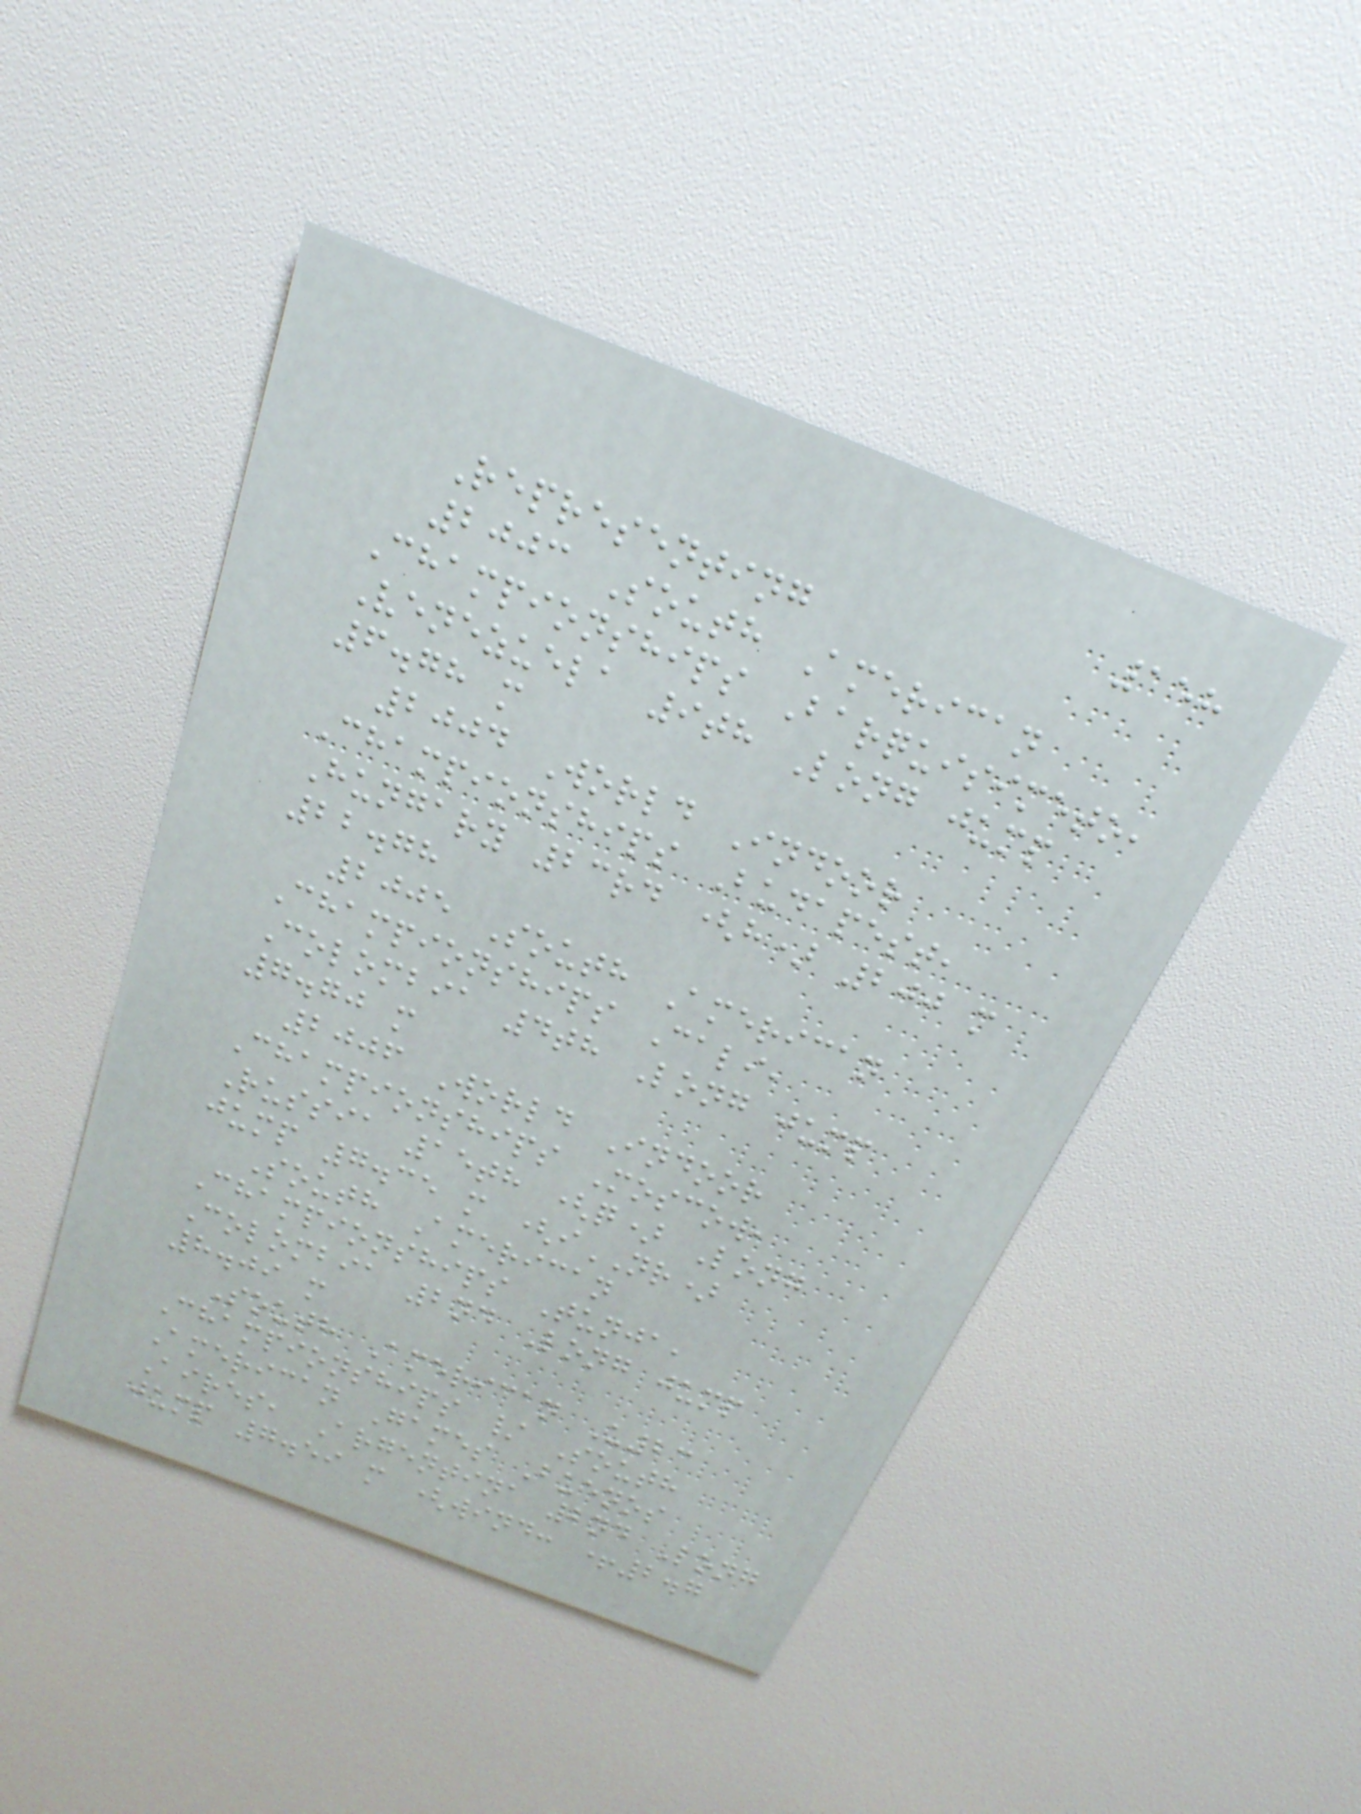158
Representing
2003 South American
Championships Barquisimeto,
Venezuela 9th Long jump
6.78 m
2004 World Indoor
Championships Budapest,
Hungary 23rd (h) 200 m
22.78
2005 South American
Championships Cali,
Colombia 4th Long jump
7.70 m
2006 World Indoor
Championships Moscow,
Russia 15th (q) Long
jump 7.35 m (iNR)
South American
Championships Tunja,
Colombia 2nd Long jump
8.09 m
South American U23
Championships / South
American Games Buenos
Aires, Argentina 2nd Long
jump 7.59 m (wind: +2.7
